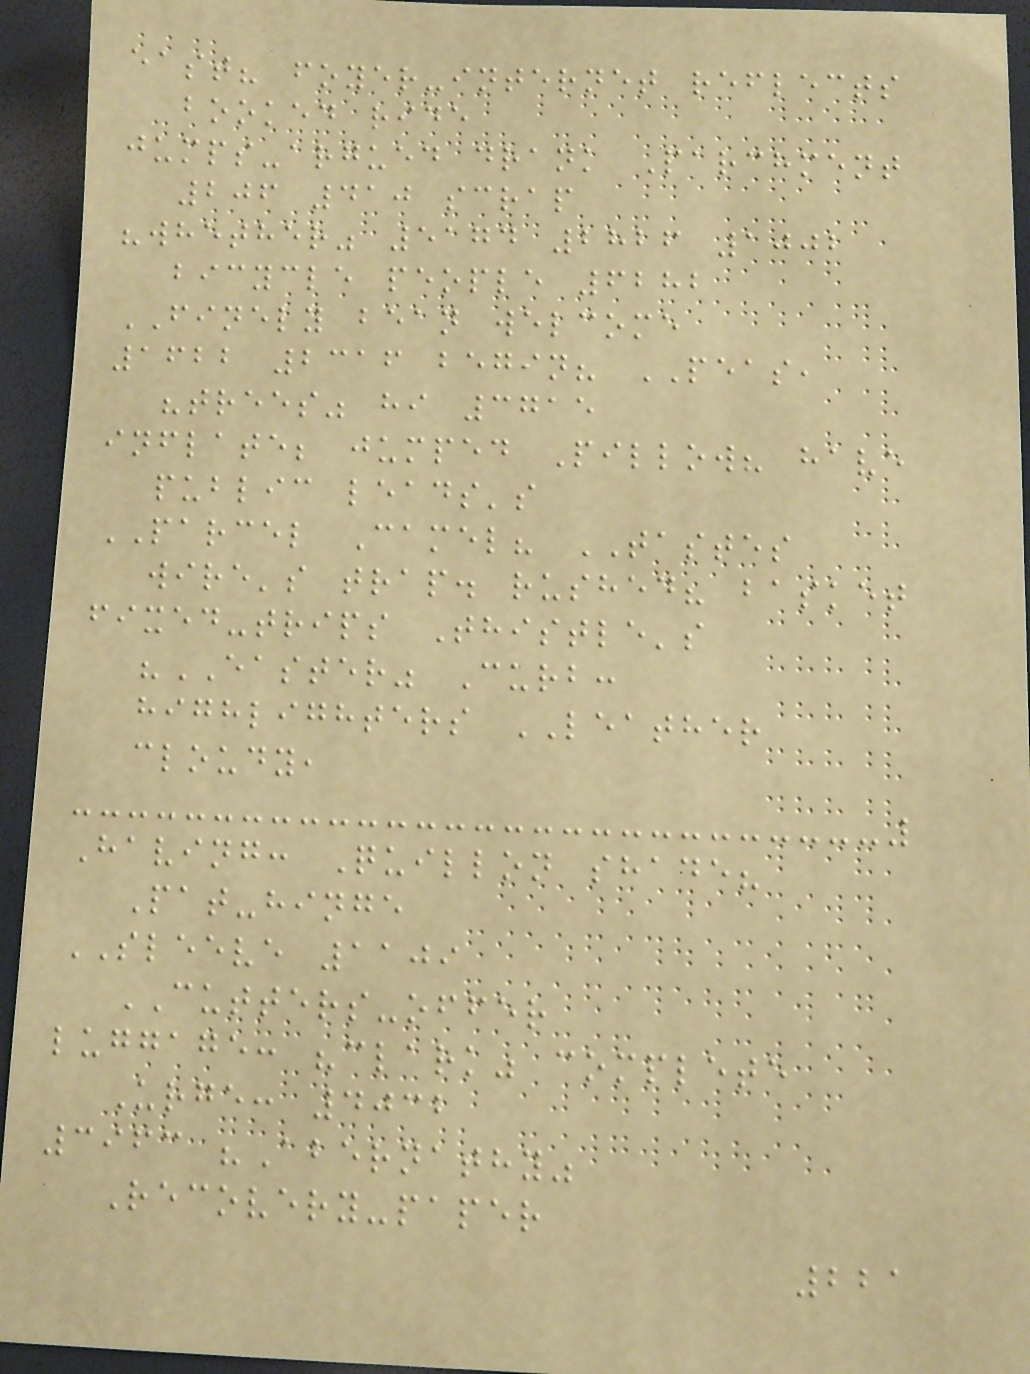east? foyer-internet reflects
booked ride
jumps-argued drank Parchment
206 410 scrap
"whether" 5174 2826 1002
bicycle people 6282
FINELY bean welcome
1622 2316 begin? PEAS,
"trees" hi 3715
inflate; jumped Pillow? have
public leads's
PARCEL Camel? TASTES
wire's trap. rushed? basket
fixed-trips Thistle's
"EASTER" Curb:
highlighters LEATHER
cloudy,
Having: Quillon shade?
Pat-hinge
SLEEVE 1109
CUTTERS-offer
luggage: "clark" complete
Urge: 4032
3963 "Abernathy"
Recovery-paper
221
